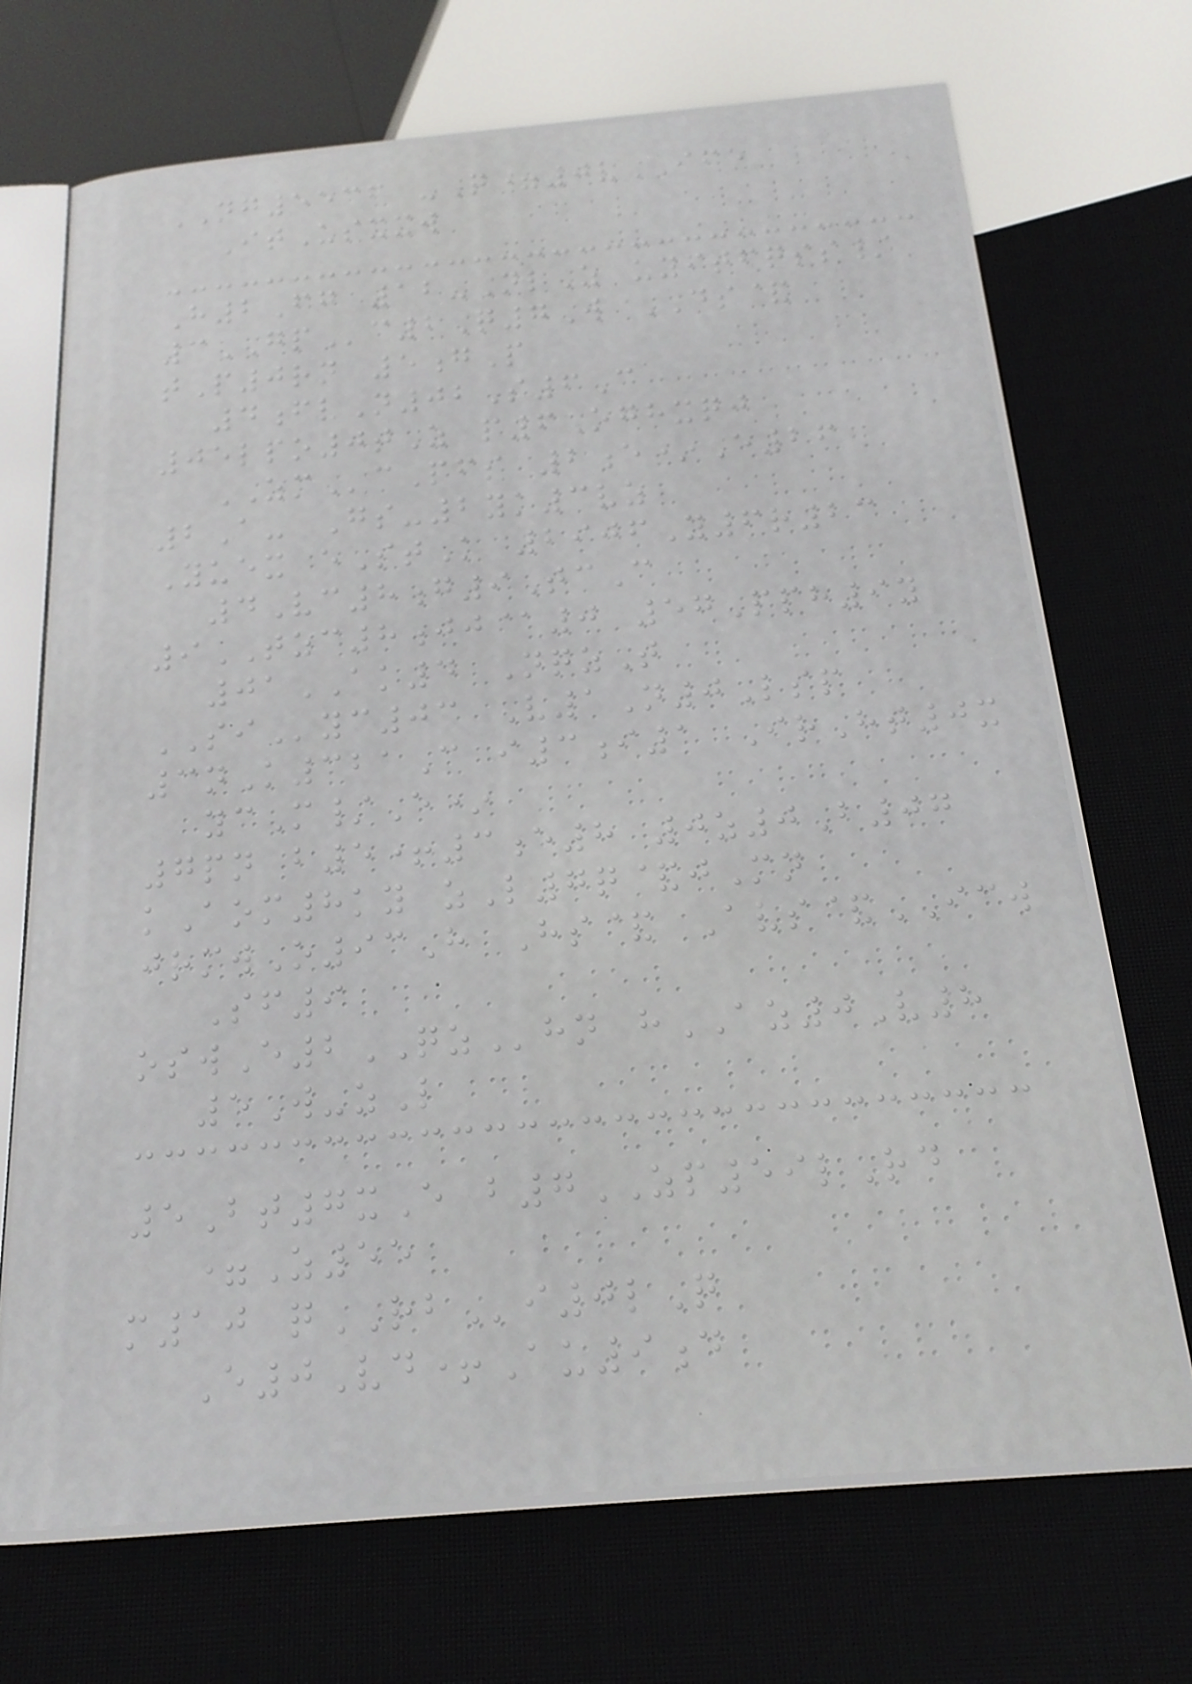NG5536 -Q=0vIFE
ItUsxxw
H2Fg 12-NlZ uyftfqss/
3GPc2Q7W DS&
tP0rn 5gP
4fvN02S6C
05lpo0tZ p6Oghxqj
ZMcPfs 2e*E26
2A- Gs-2yk3vz
Yuex eStK 2906Y6r23
4Vc8g9TcC
9TZC8jj@0 57Pph9y
01AK4 NqzT
SIyc03 V1N0Lsp
3nK321C i3i1 IrHt0x
ycM/E*
7pn b5+3e8 0z0B07
kAom8ky zL7q&jMn
jrmwO93H Hs& Avs&ICW
Sf9
oswE2QZhn hAZ0V8
5W-zL
5Bt7xE b7ZP59lRd
=Z55
m10 qRBi0lQ
E0Vd+Au9d
